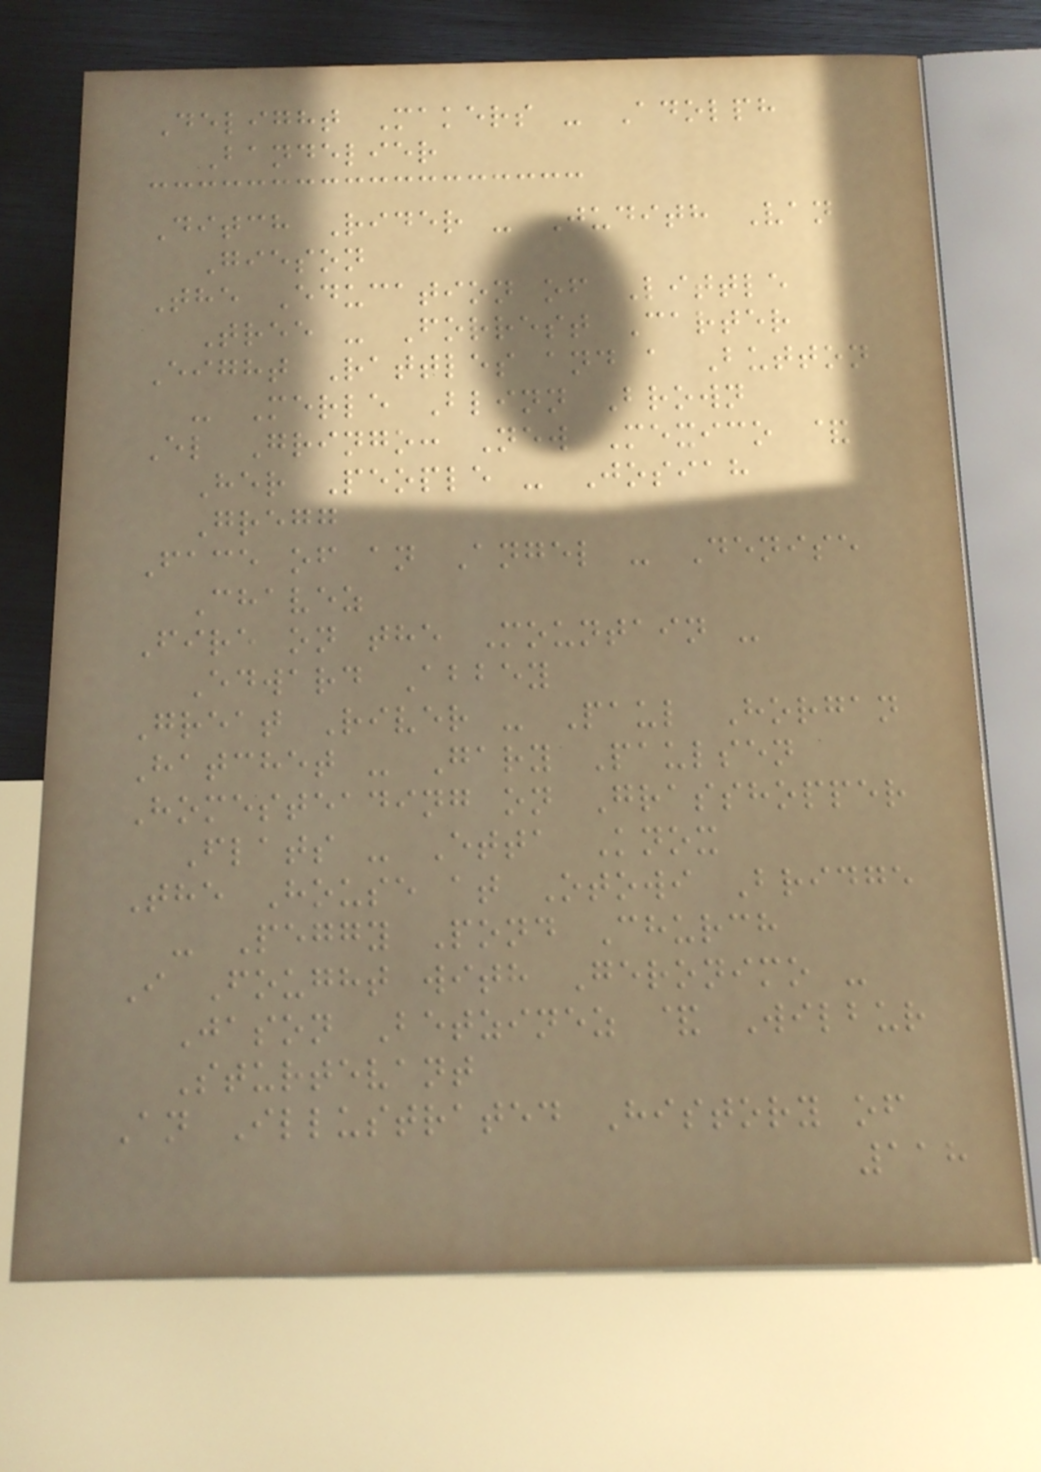Delight Makers - Adolph
Bandelier
Ditch Rider - Judith Van
Gieson
The Education of Little
Tree - Forrest Carter
Eight Rattles and a Button
- Merle Blinn Brown
El Gringo: New Mexico &
Her People - Josiah
Gregg
Face of an Angel - Denise
Chavez
Fire on the Mountain -
Edward Abbey
Great River - Paul Horgan
Hatchet - Gary Paulsen
Homesteading on Grasshopper
Flats - Etta Knox
The House at Otowi Bridge
- Peggy Pond Church
I Fought with Geronimo -
Jason Betzinez & Wilbur
Sturtevant
An Illustrated History of
118
